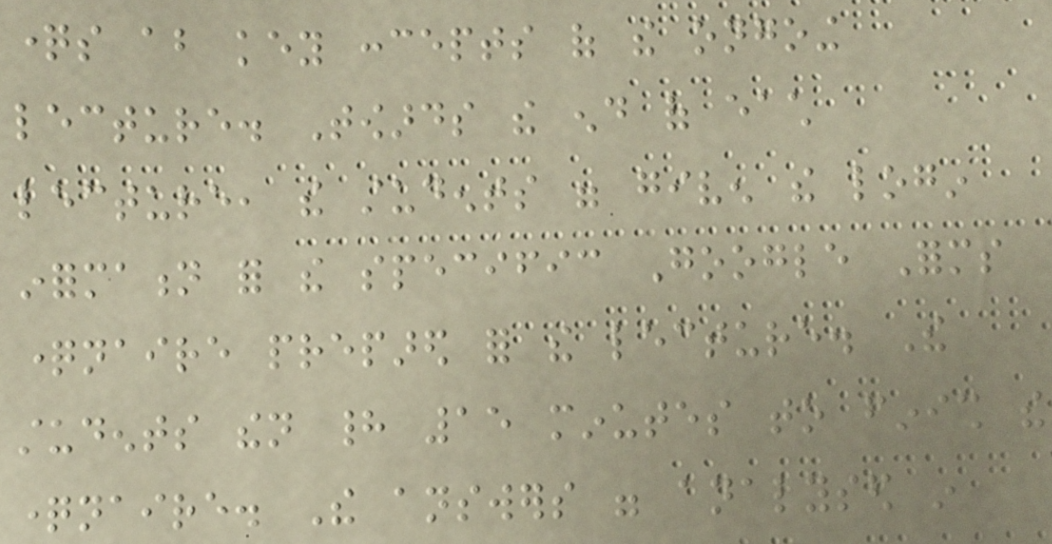questions about key concepts of the ongoing
lecture. Towards the end of each
lecture, the students were given the login
information for the specific Google Forms
questionnaire prepared for the lecture. The
students then had 15 minutes to finish the
questionnaire. The answers were analysed in
